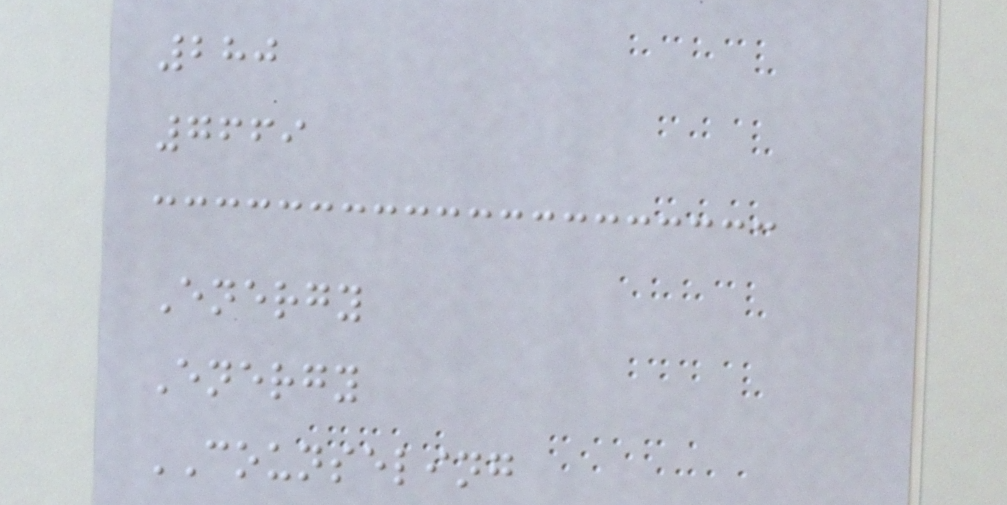280
7669
Energy
Energy
COUNSELING
